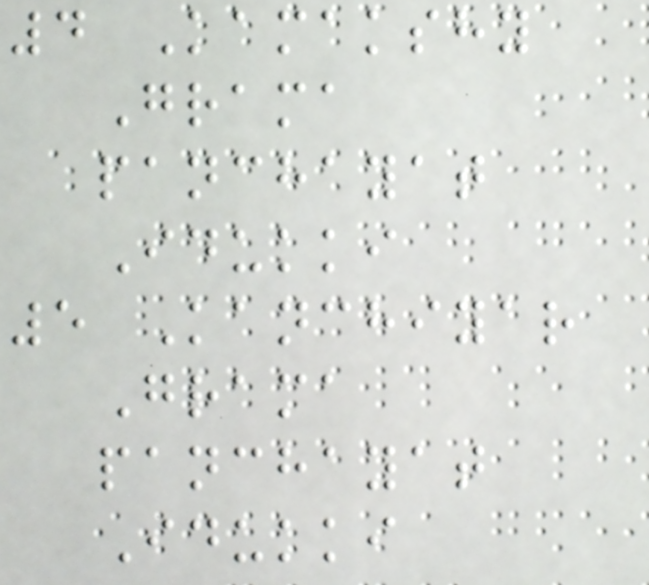4 Kamakshy
Grama
panchayat
Idukki
5 Kanchiyar
Grama
panchayat
Idukki
